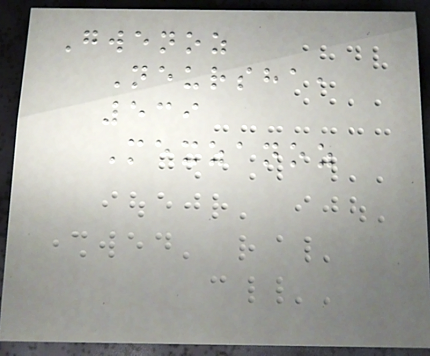Gwenoz
Neursha,
539
Mexzanoz
